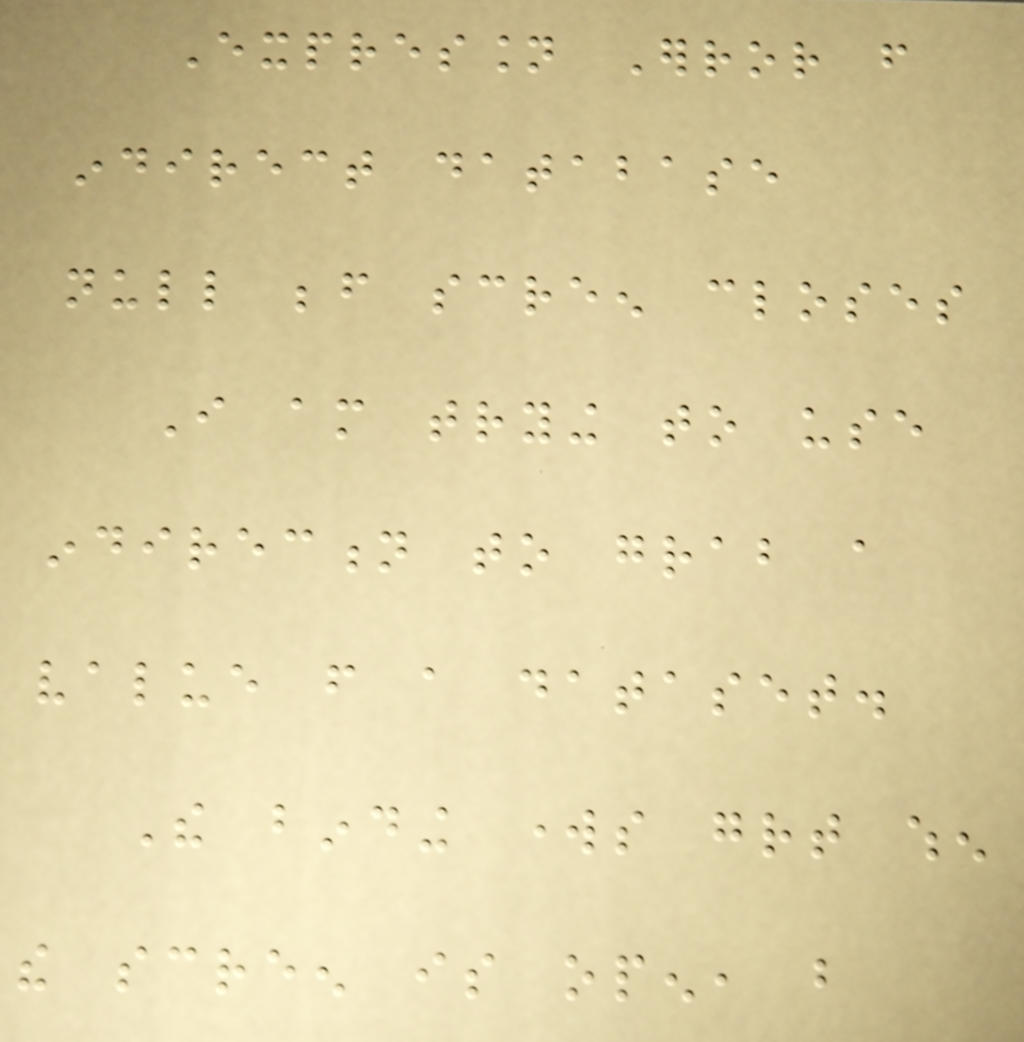Expression Error from
indirect database
null before screen closes
I am trying to use
indirection to grab a
value from a dataset.
The binding works great when
the screen is open, but
